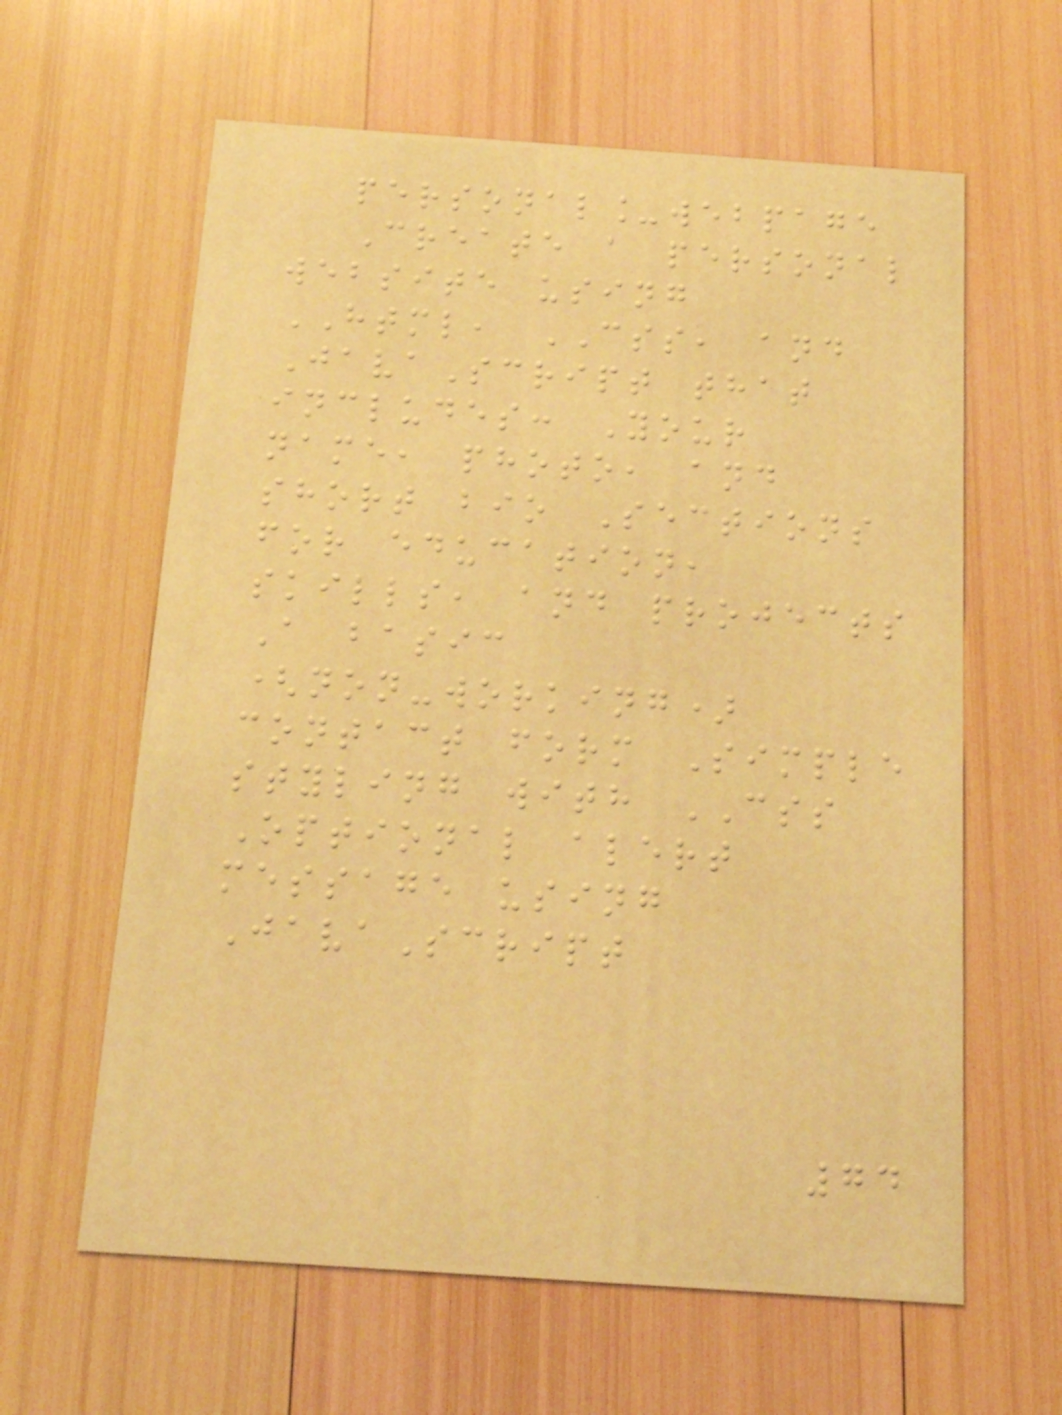personal_webpage
Create a personal
website using
HTML, CSS, and
JavaScript that
includes: Your
name, photo, and
short bio Sections
for education,
skills, and projects
A basic
(non-working)
contact form Simple
styling with CSS
Optional alert
message using
JavaScript
74
